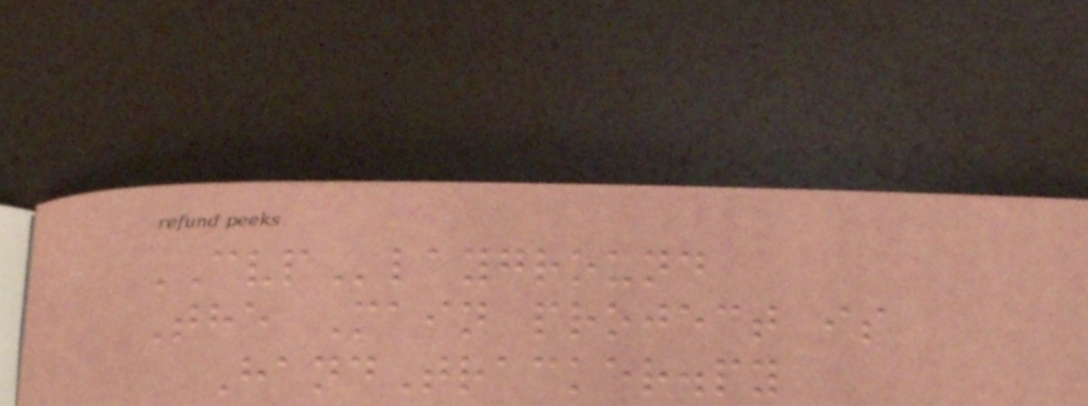CVPlayground
The Main project is
HandTracker.py
